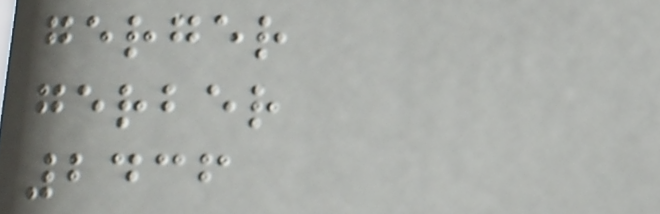gerger
gerber
2436
